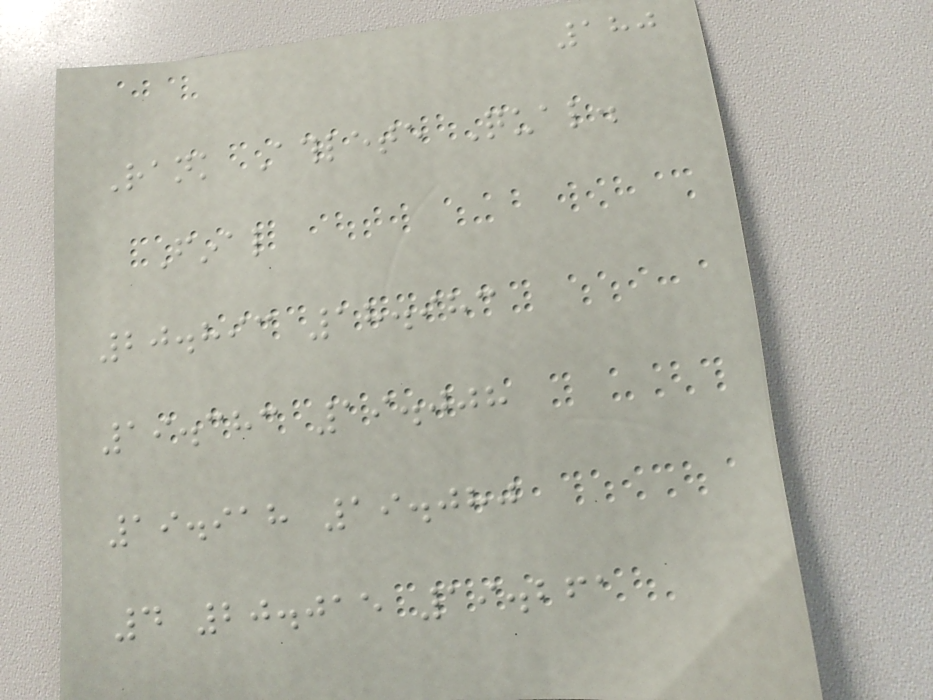180
Rank Athlete Qual.
Final
20.893 18.983
19.383 19.008
19.918 19.080
4 20.015 19.261
